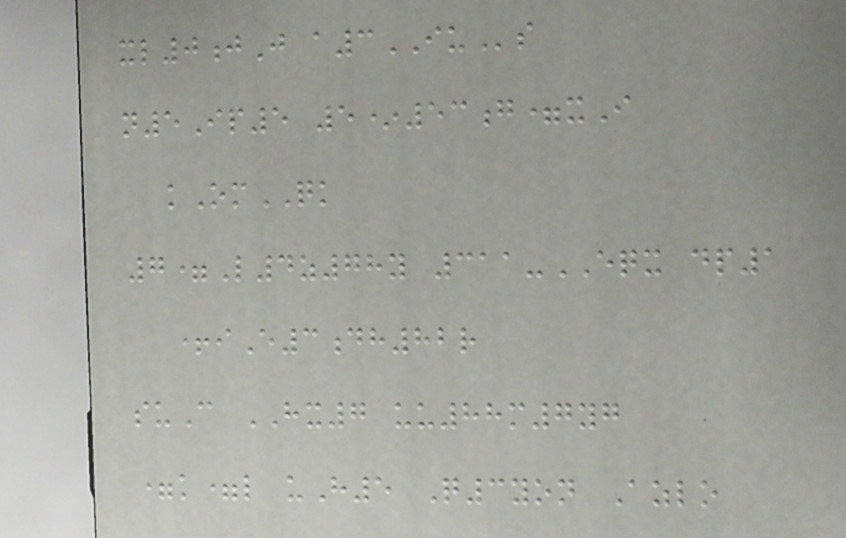xl0jJ a3IUs
n5Ip5 5*53g=xI
kOmQK
7=L4z78y 311-EQX dp1
+iE3dh82r
suC HX7 uu88m7yg
=k=l uH5 Q3yon Azlo
